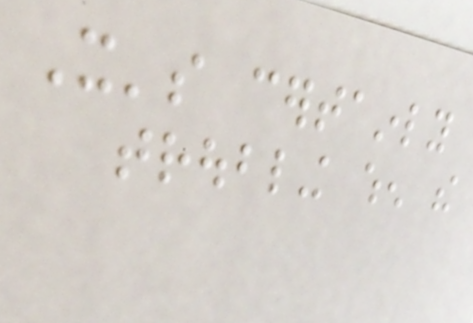It's certainly
troubling when the
